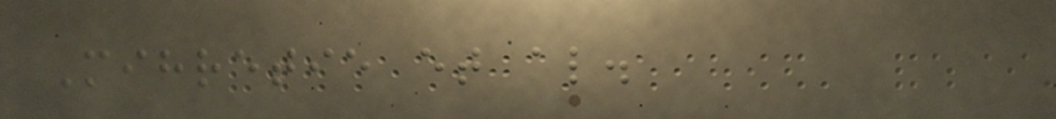Mihretie et al.
